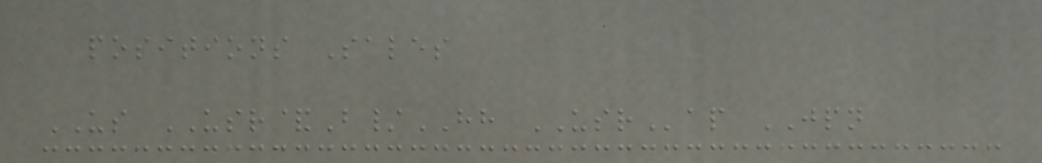positions Sales
US USR&B/HH USRap JPN
